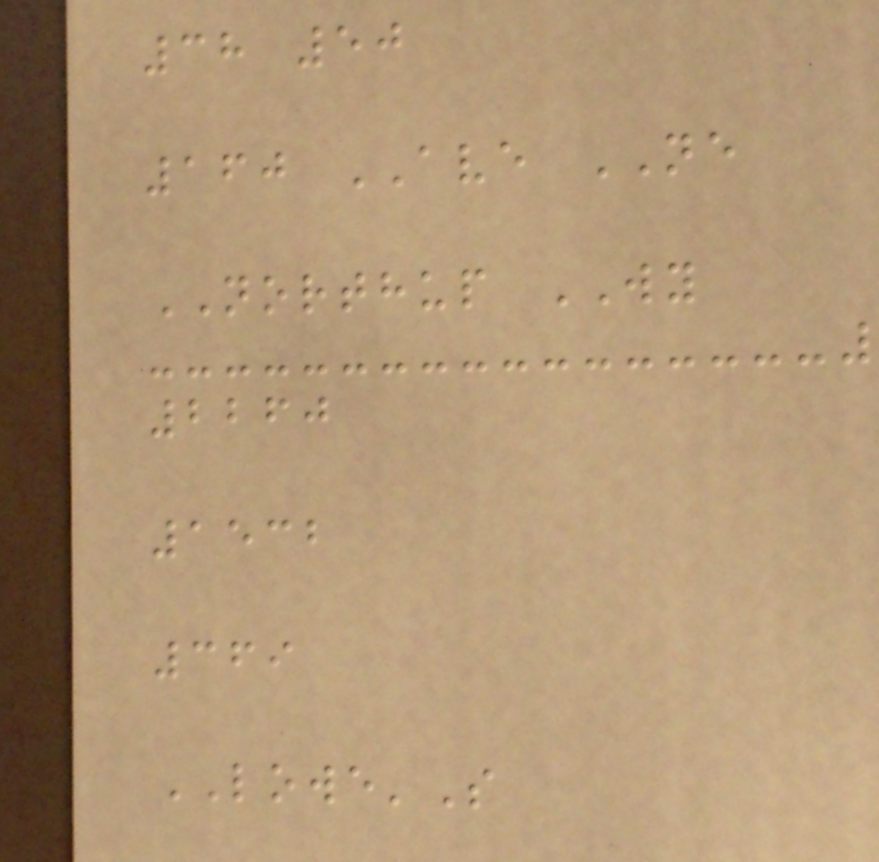38 50
160 AVE NE
NORTHUP WY
2260
1532
369
LOWE'S
